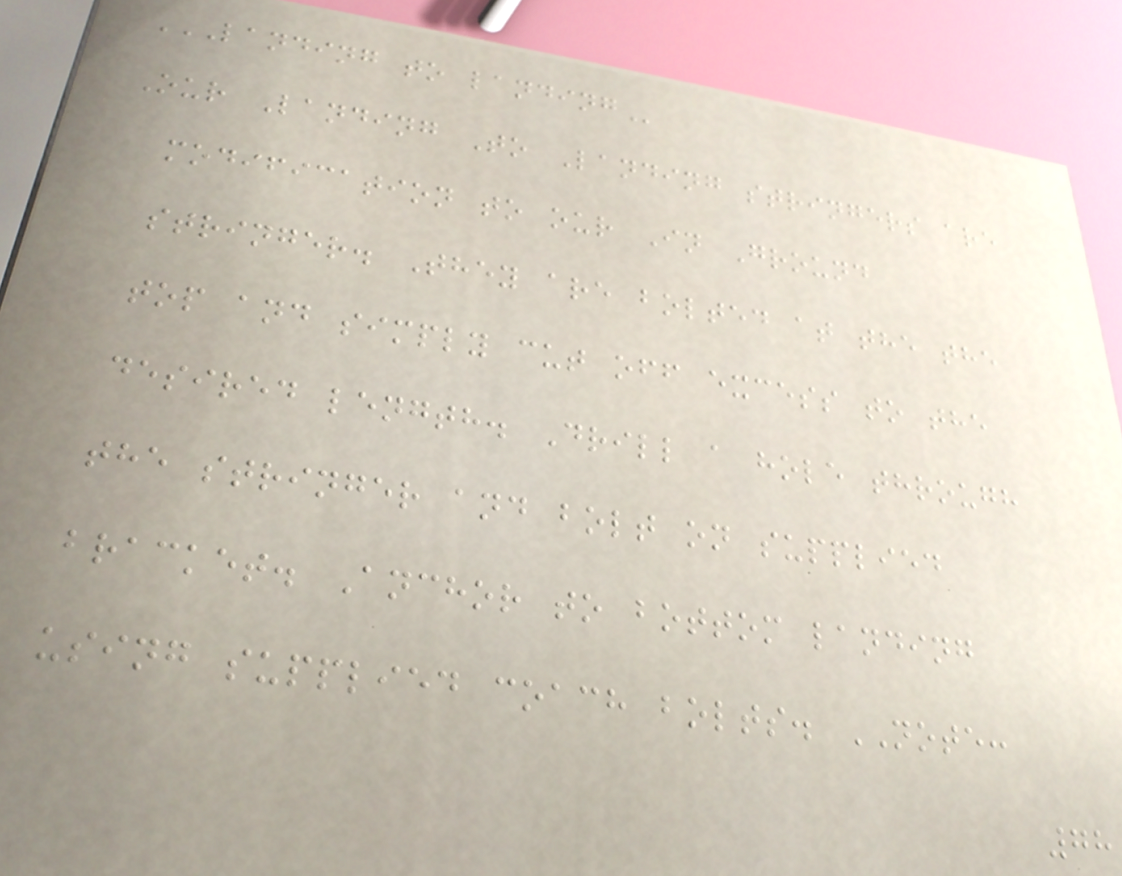LANDING TO LANDING
Our Landing To Landing stringers are
modification to our In Ground
stringer. They are bolted at the the
top and simply cut off excess to the
desired length. Drill a hole through
the stringer and bolt on supplied
bracket. Anchor to bottom landing
using supplied coach bolts. NOTE:
78
